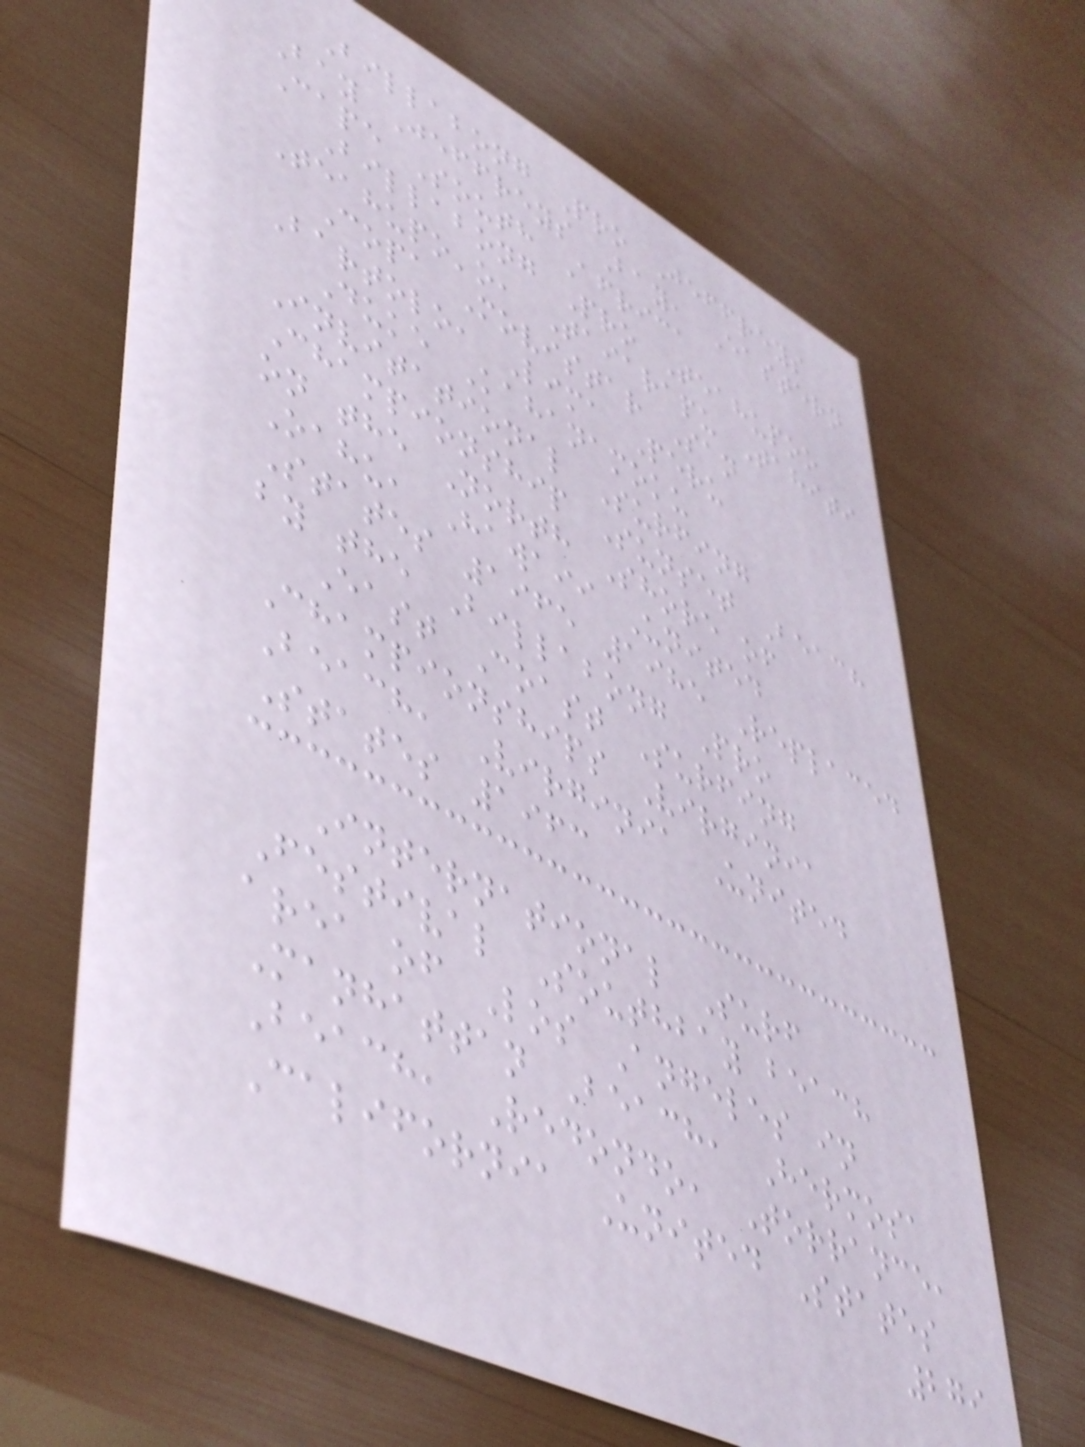Billabong Pro Jeffreys
Bay Jeffreys Bay, Eastern
Cape South Africa
Billabong Pro Teahupoo
Teahupo'o, Taiarapu Tahiti
Copa Movistar San
Bartolo, Lima Peru
Duke Kahanamoku
Invitational Surfing
Championship Sunset Beach
on the North Shore of
Oahu, Hawaii United
States 1965 1985 Replaced
by the Billabong Pro
East Coast Surfing
Championships Virginia
Beach, Virginia United
States 1963
International Surf
Festival Southbay beach
area of Los Angeles in
Manhattan Beach, Hermosa
Beach, Redondo, Torrance,
California United States
279
